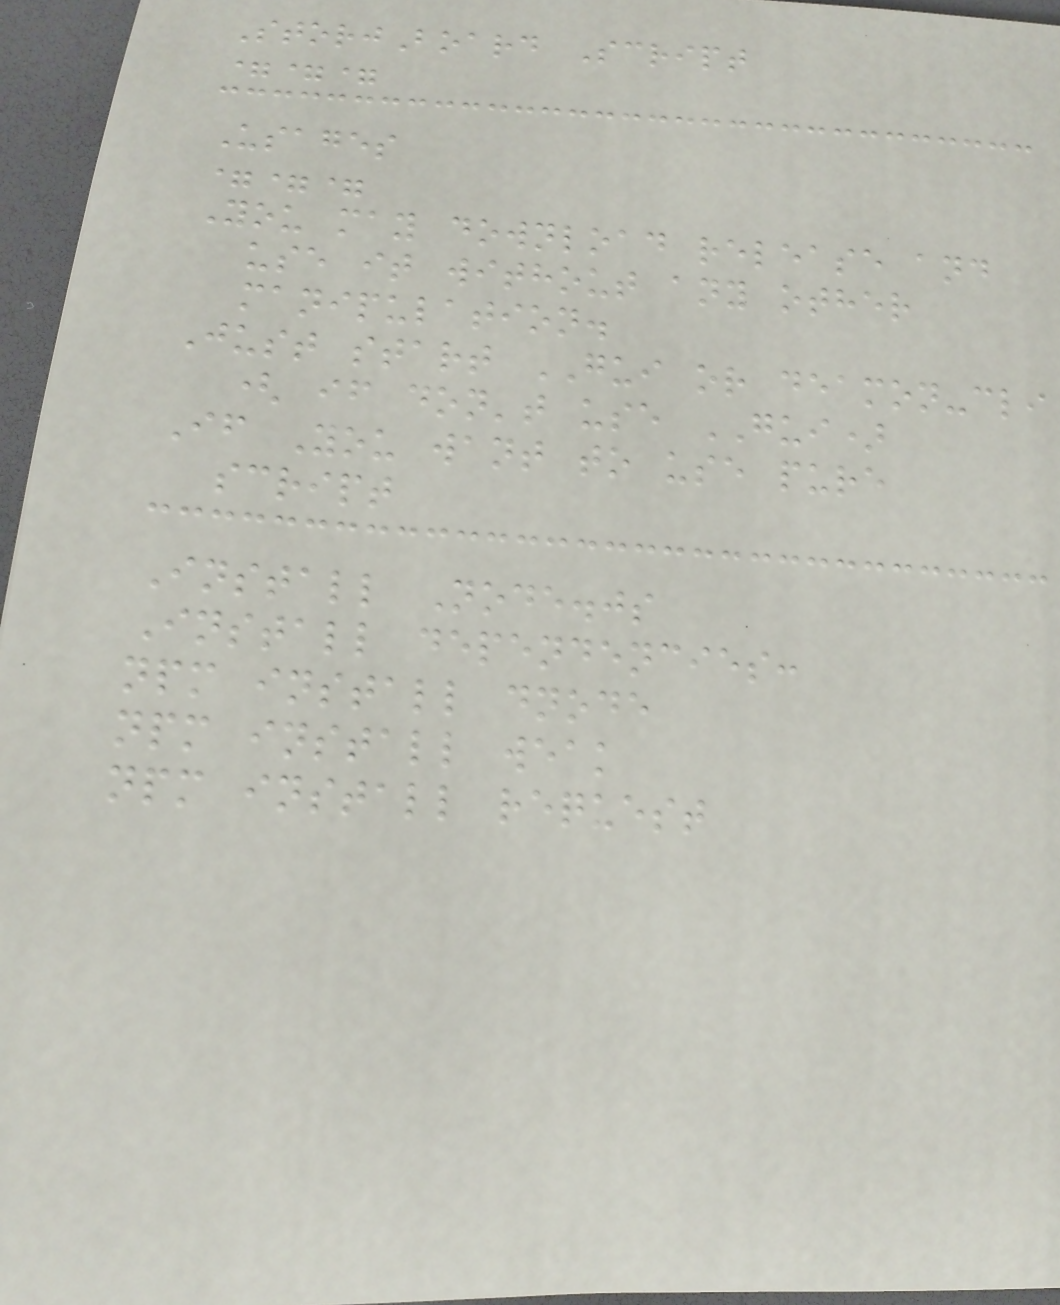StorjBoard Script
===
Usages
===
You may download release and
use it without any other
manipulation.
Just start GUI or deamon-cli
( if don't use GUI)
If You want to use pure
script
Install Node.js
Install dependencies:
npm install dnode
npm install weak
npm install request
